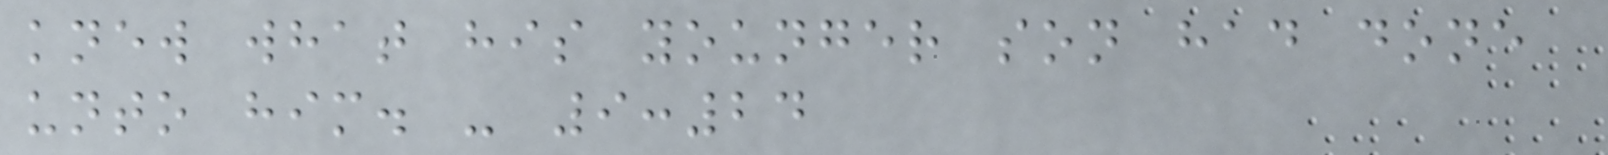knew what his younger son had done
unto him. - 9:24
